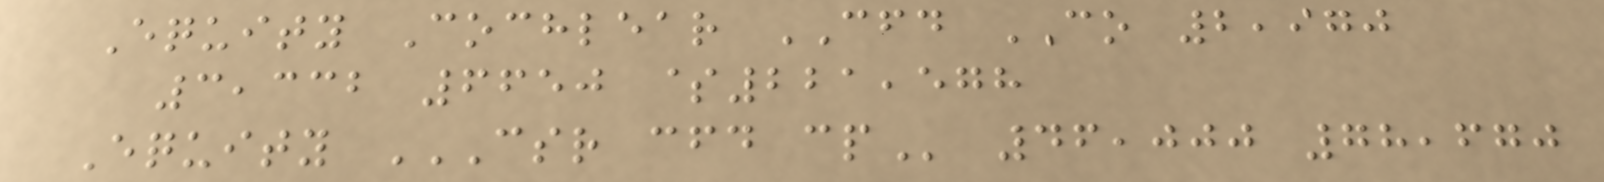Equity Cochlear CFD CO 2,970
3,332 6650 $221,578
Equity CSR CFD CP 46,000 78,670
